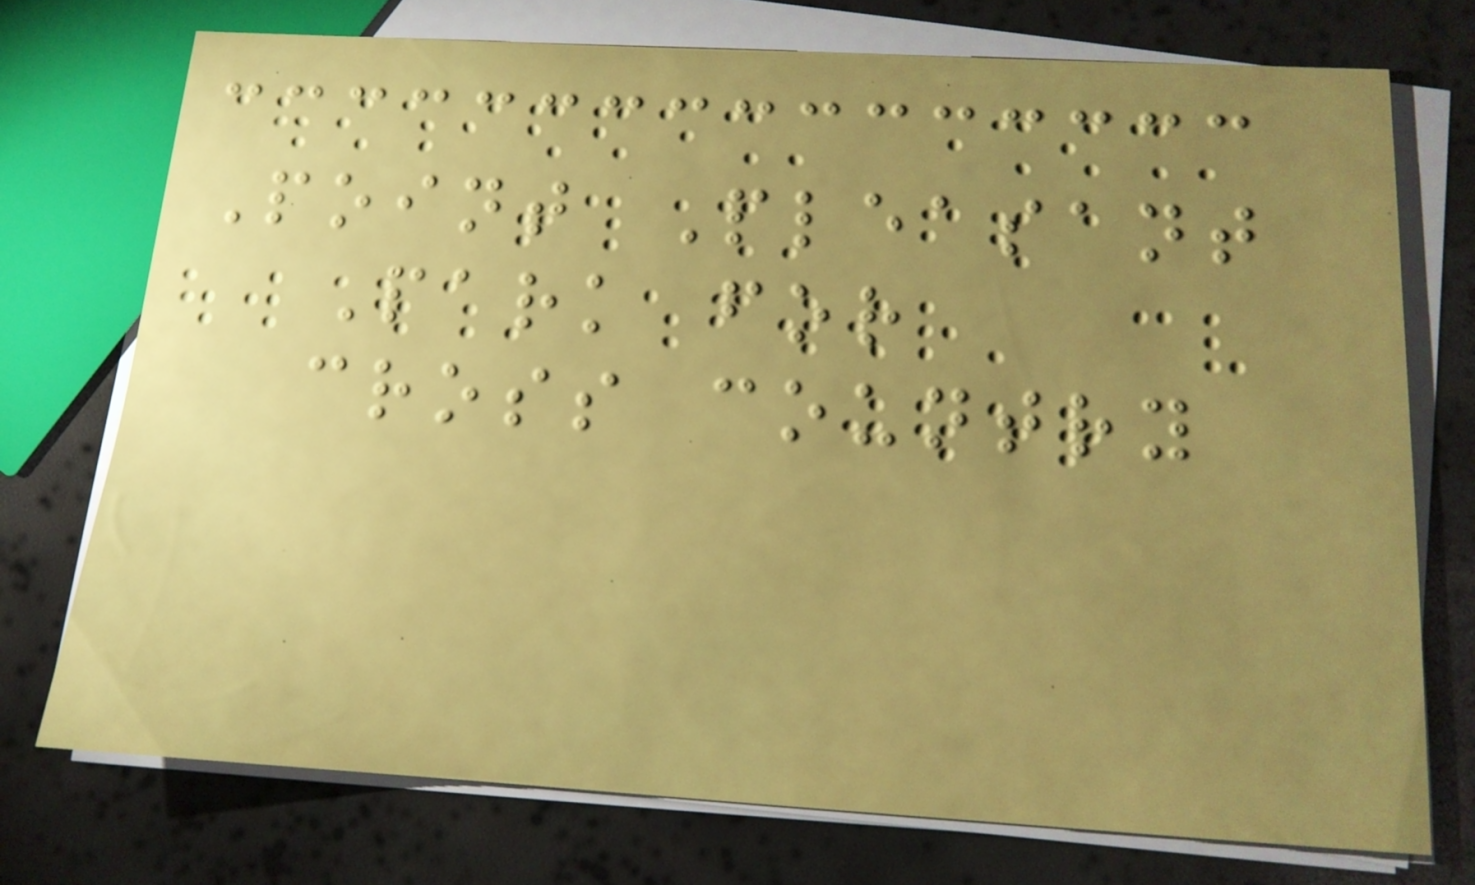Point Pleasant
Park for
cross country
